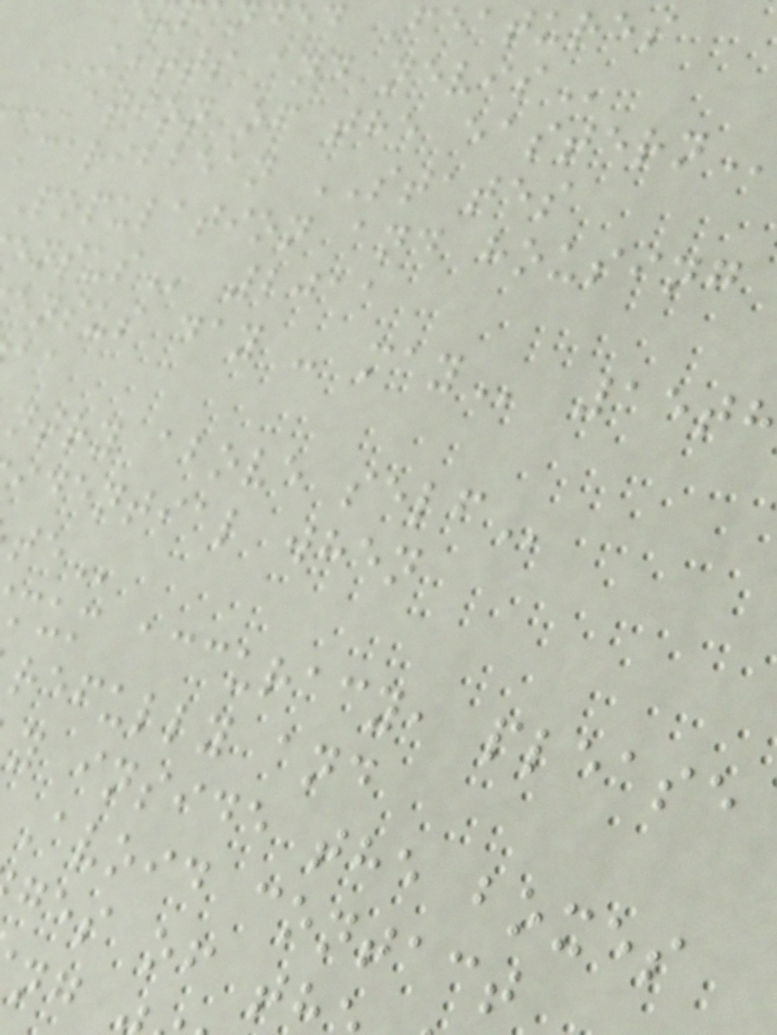nded Features
KITTS AND NEVIS
caribbean STATES
population and housing
2011
ensus day -
ntry above
idential when
mum accuracy, please
refully and
y inside the boxes
Avoid contact
ges of t
